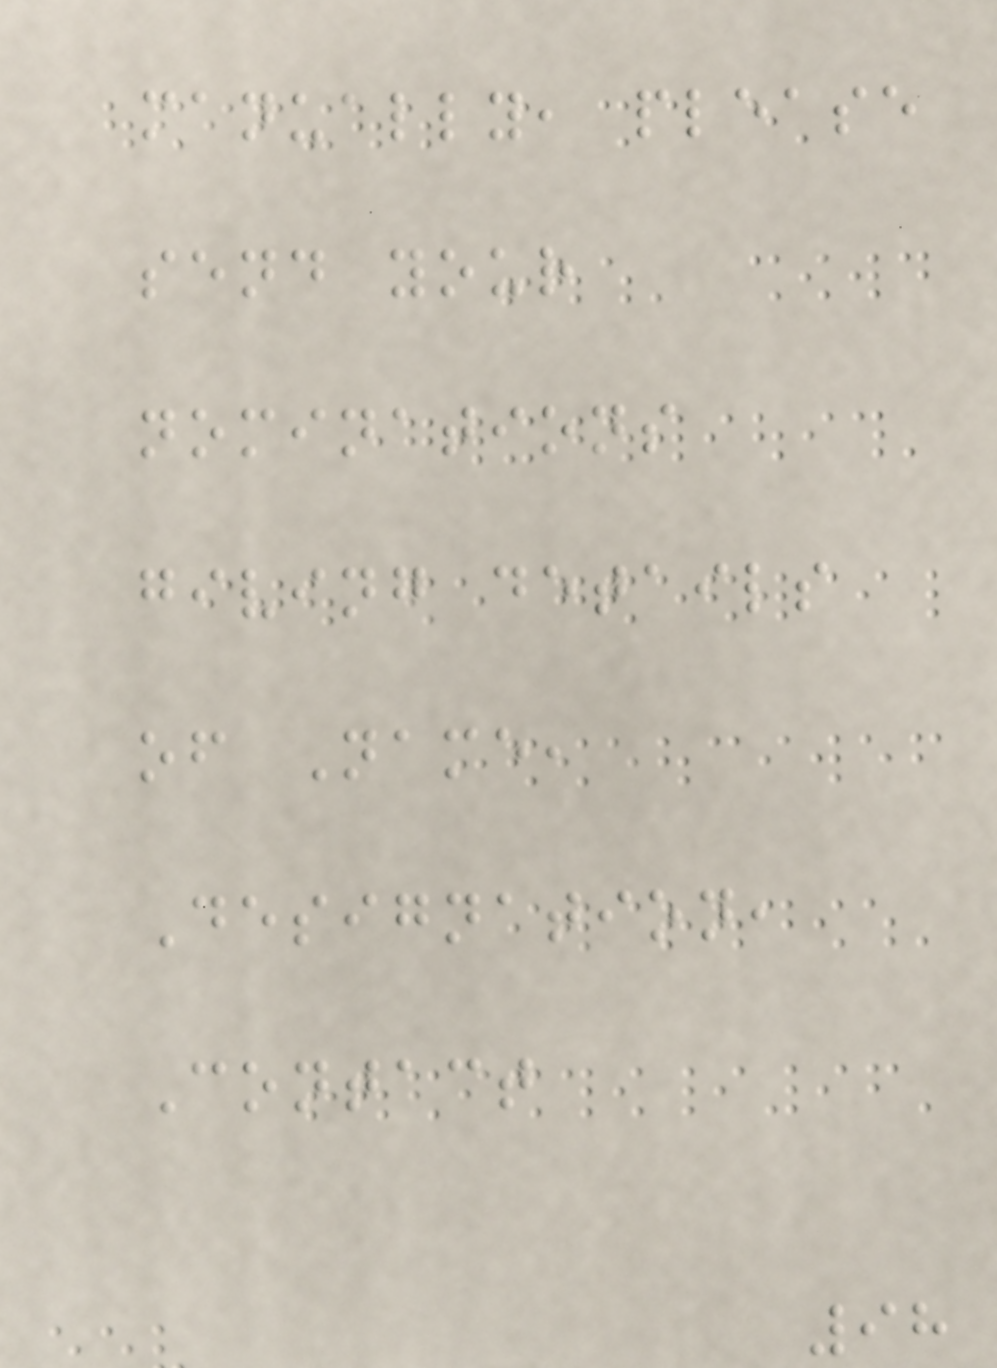manually, please
send your
nominations
giving details
of Name,
Designation,
Contact
98
